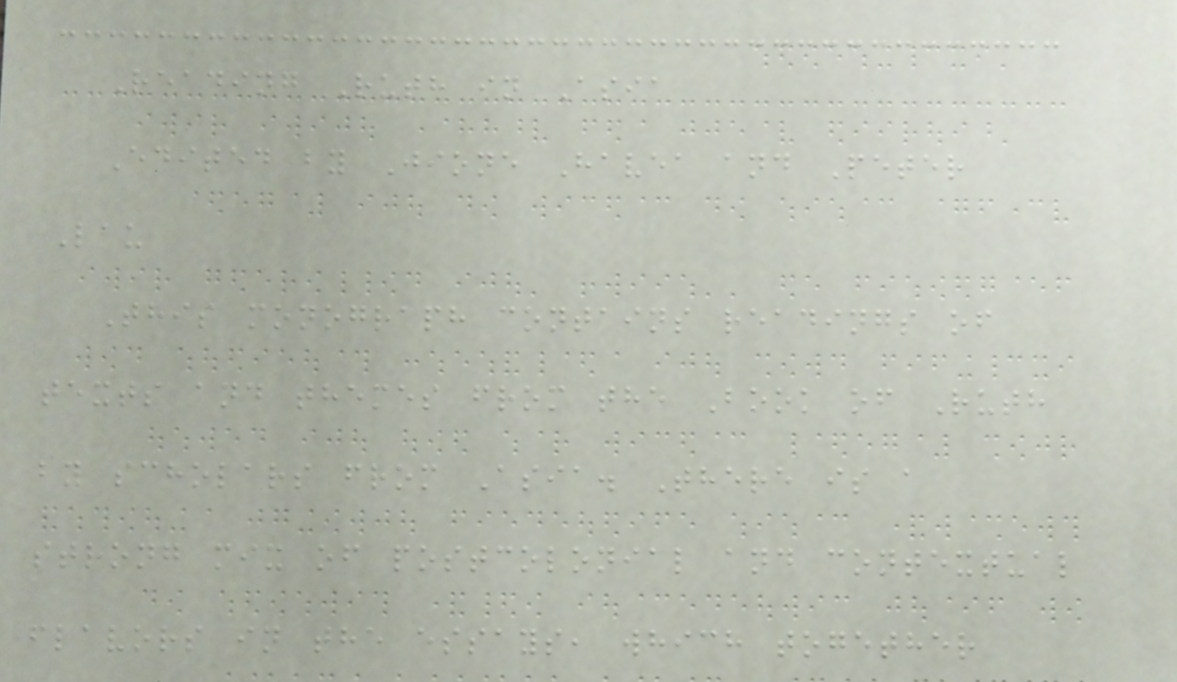Reading Ruth in Asia
Edited by Jione Havea and Peter
Lau
This monograph contains readings of
texts and themes from the Book of Ruth
by scholars from Asia. There is a
strong mix of postcolonial and contextual
flavors in the essays, which together
